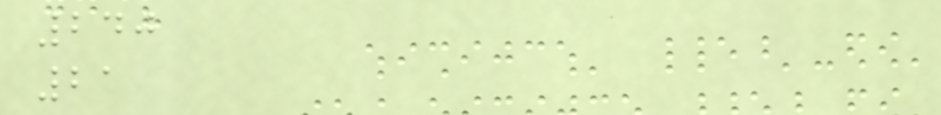240
21
